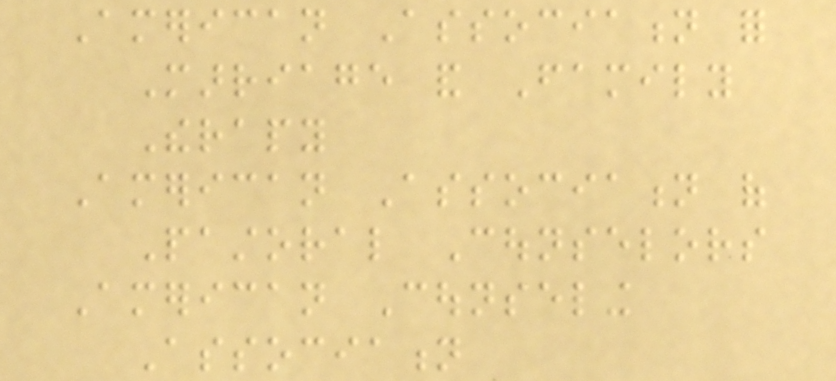American Association for
Marriage and Family
Therapy
American Association of
Pastoral Counselors
American Counseling
Association
